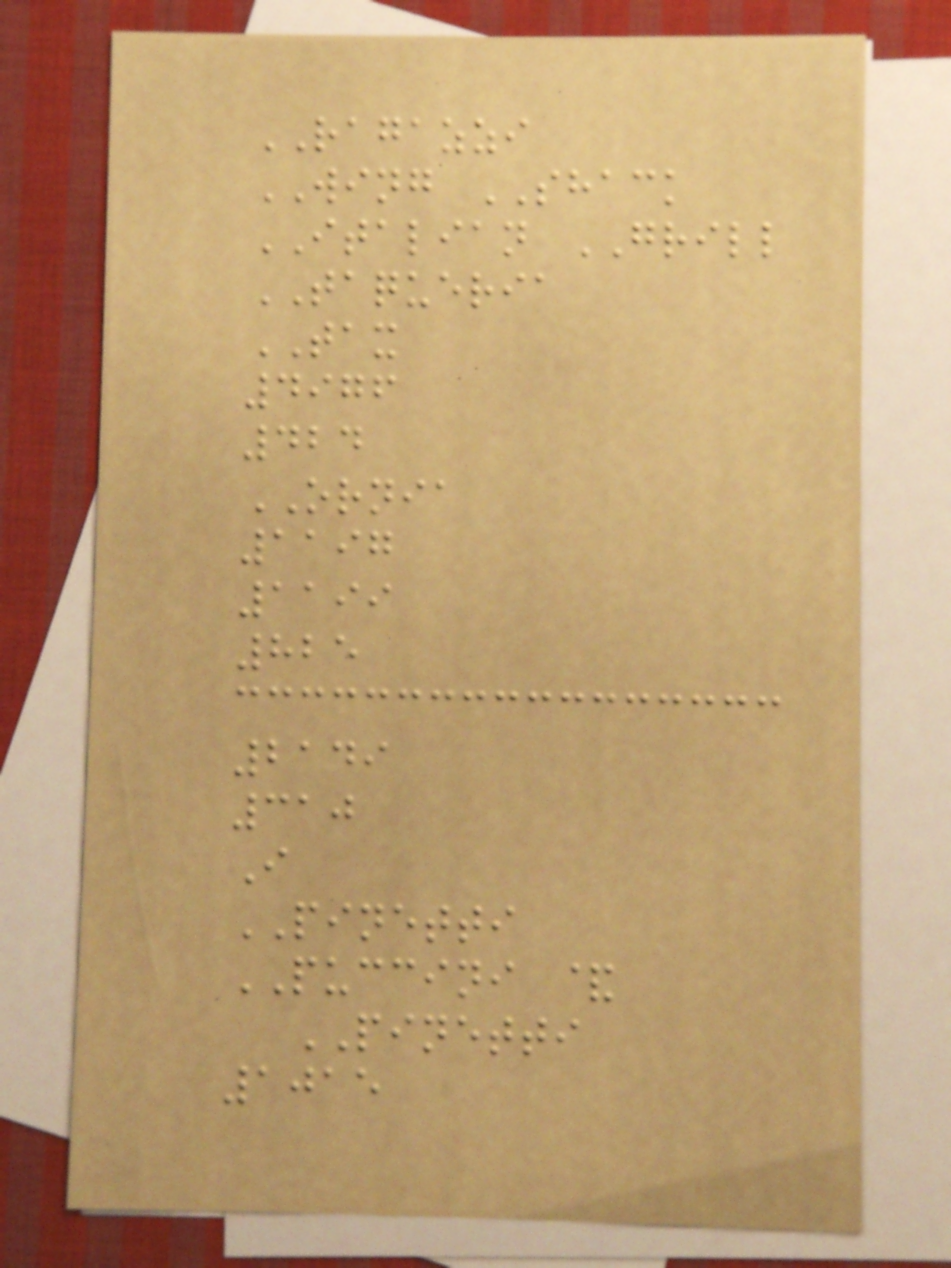RAGAZZI
WING SHACK
ITALIAN GRILL
TAQUERIA
TAX
4976
424
ORNIA
1197
1199
825
2149
310
I
PINETTI
PUCCINI &
PINETTI
1015
